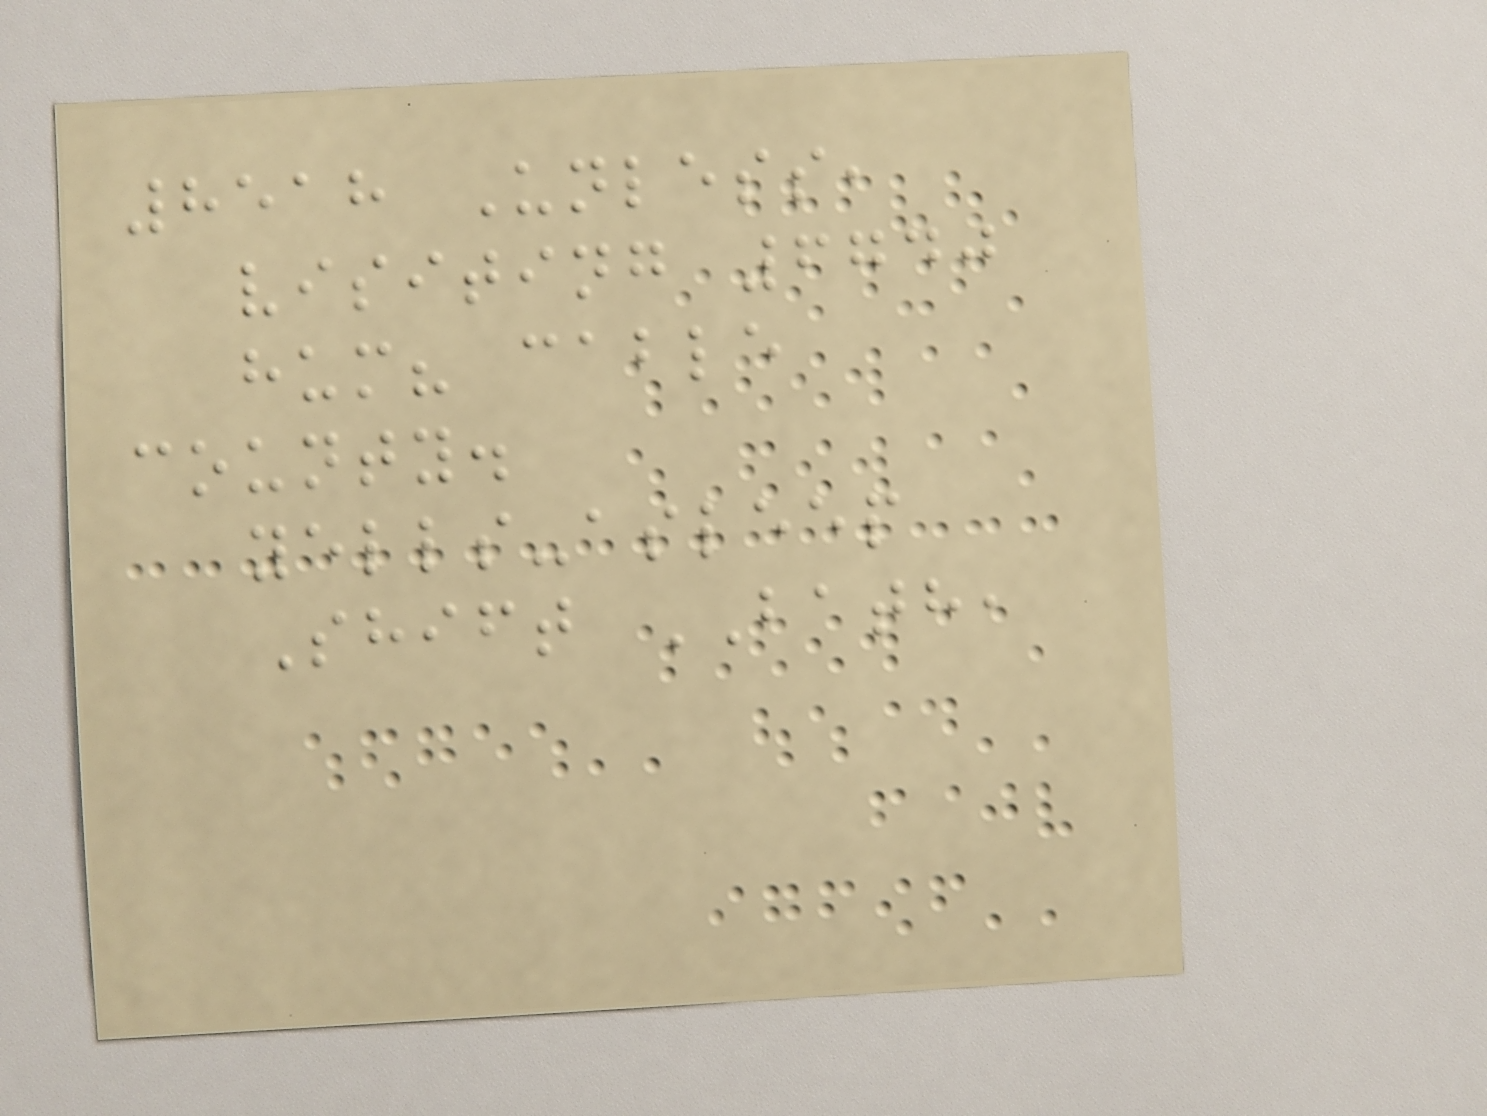8518 Unless,
visiting 6740
hum? cable
county.
yells-asleep
Shift BATH,
